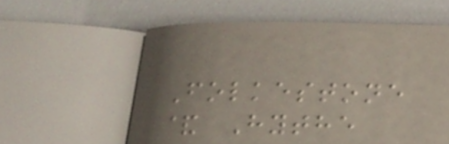Folkestone
& Hythe
